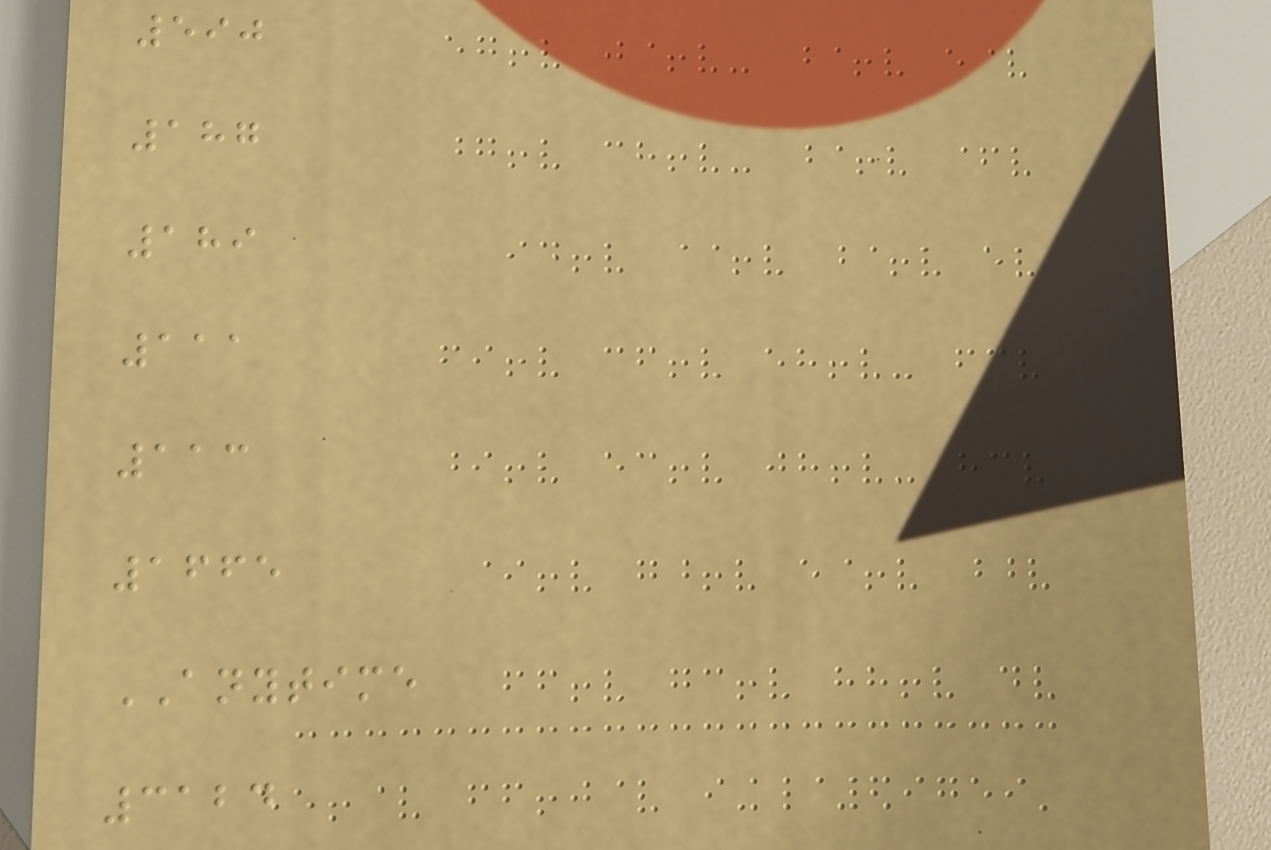590
187
189
111
113
1665
ANYTIME
3124
